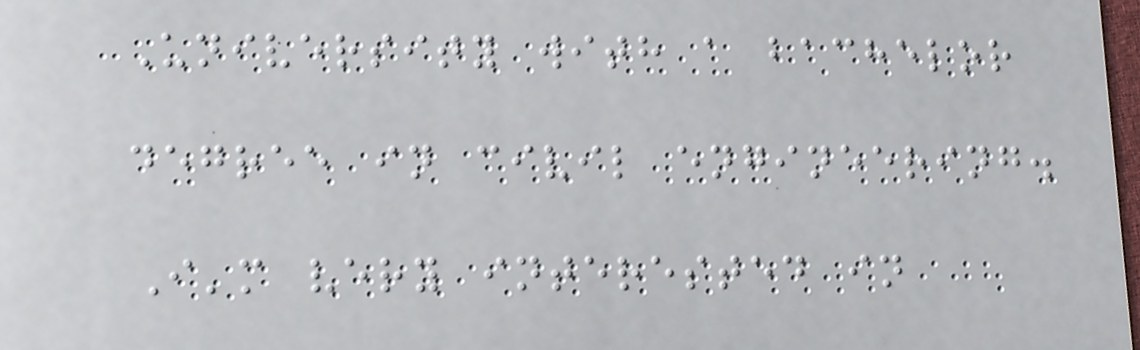University with a bachelor
degree in civil engineering.
I'm very interested in
